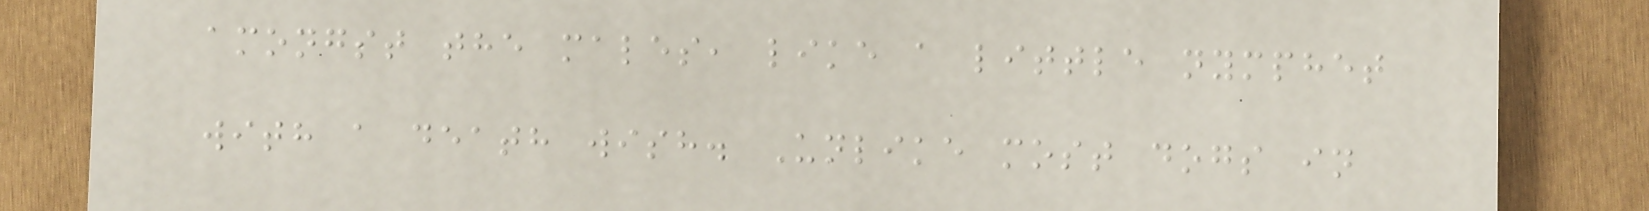amongst the males, like a little nymphet
with a death wish. Unlike most dogs in
